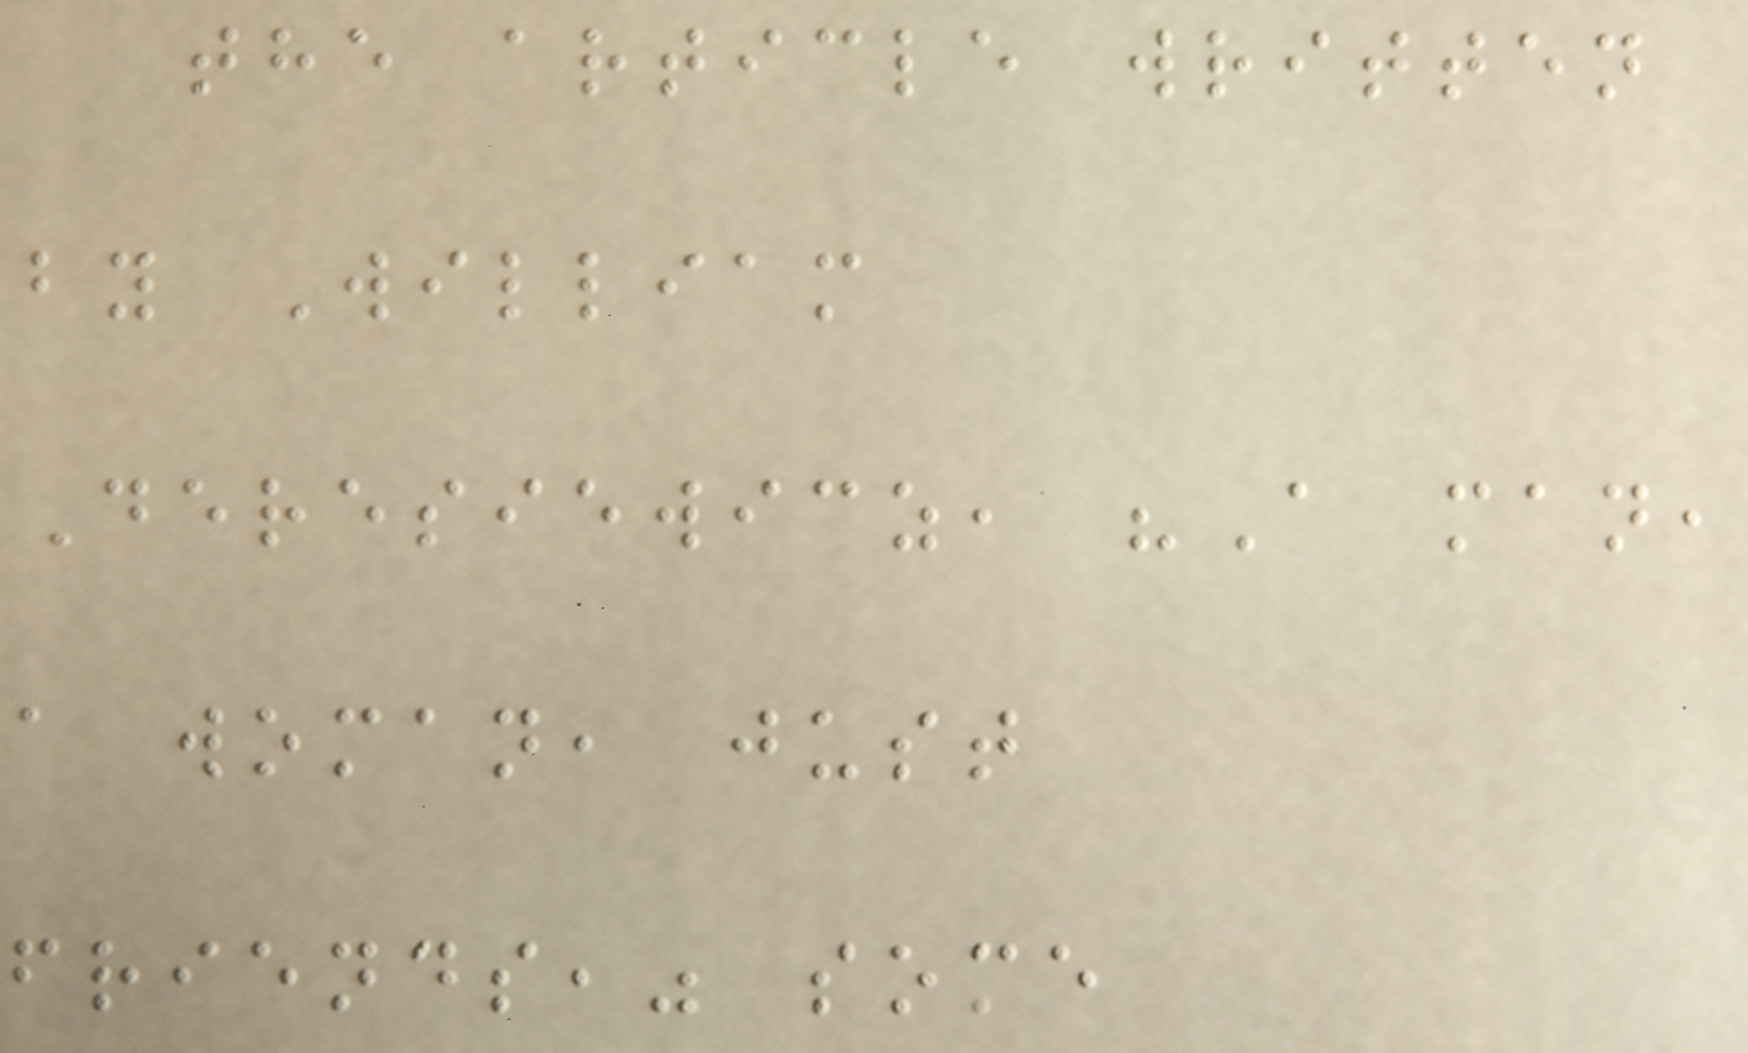the article written
by William
Deresiewicz, "A man,
a woman, just
friends," some
